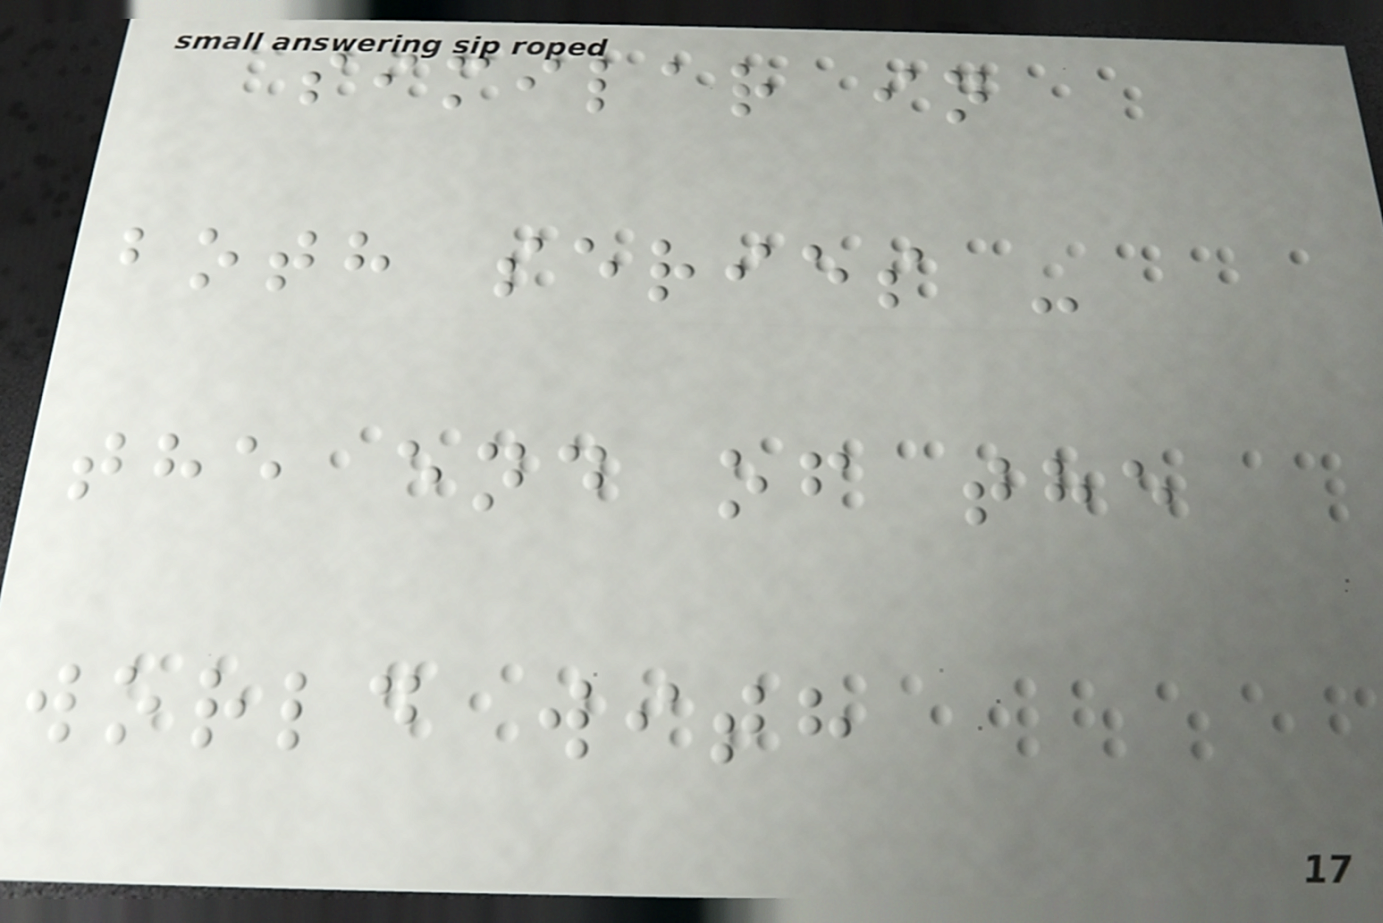similar in
both series -
the end of the
world with
